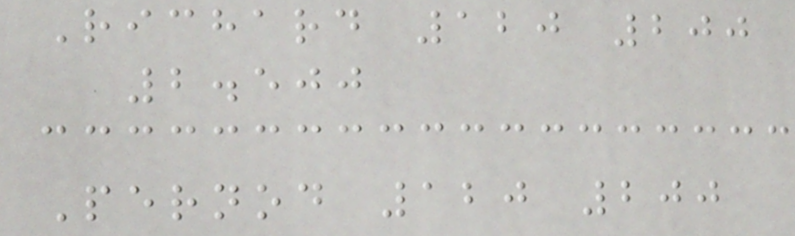Richard 120 200
2.500
Pernod 120 200
